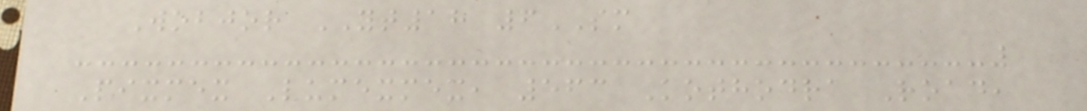Wobjor YT18 6SM
Pixmex Lumexmex, 563 Kothodra Road,
